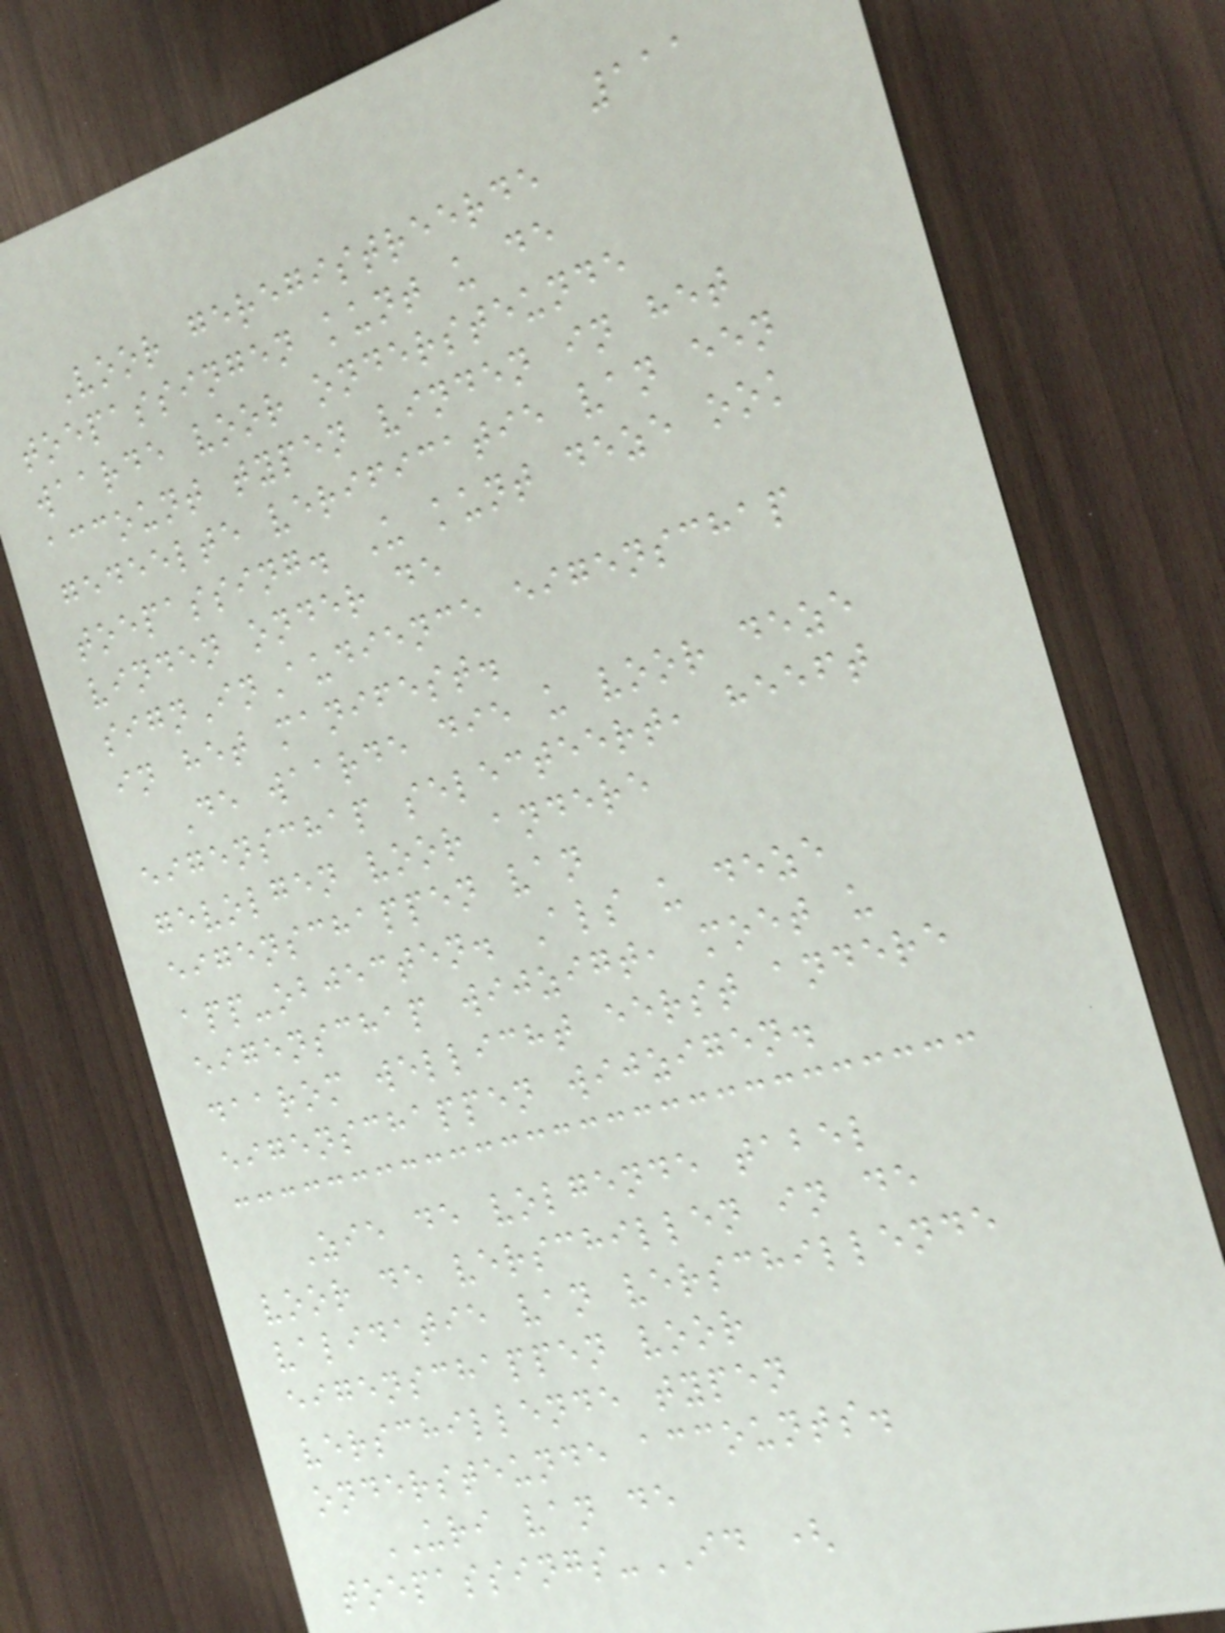111
Voor geregistreerde
toepassingen kunt u de
waarde voor ondersteunde
account typen vinden in het
gedeelte verificatie van een
toepassing. U kunt deze ook
vinden onder de
signInAudience eigenschap
in het manifest.
De waarde die u voor deze
eigenschap selecteert, heeft
gevolgen voor andere
eigenschappen van
app-objecten. Als u deze
eigenschap wijzigt, moet u
daarom wellicht eerst andere
eigenschappen wijzigen.
Zie de volgende tabel
voor de verschillen in de
validatie van verschillende
eigenschappen voor
verschillende typen
ondersteunde accounts.
URI van de
toepassings-ID (
